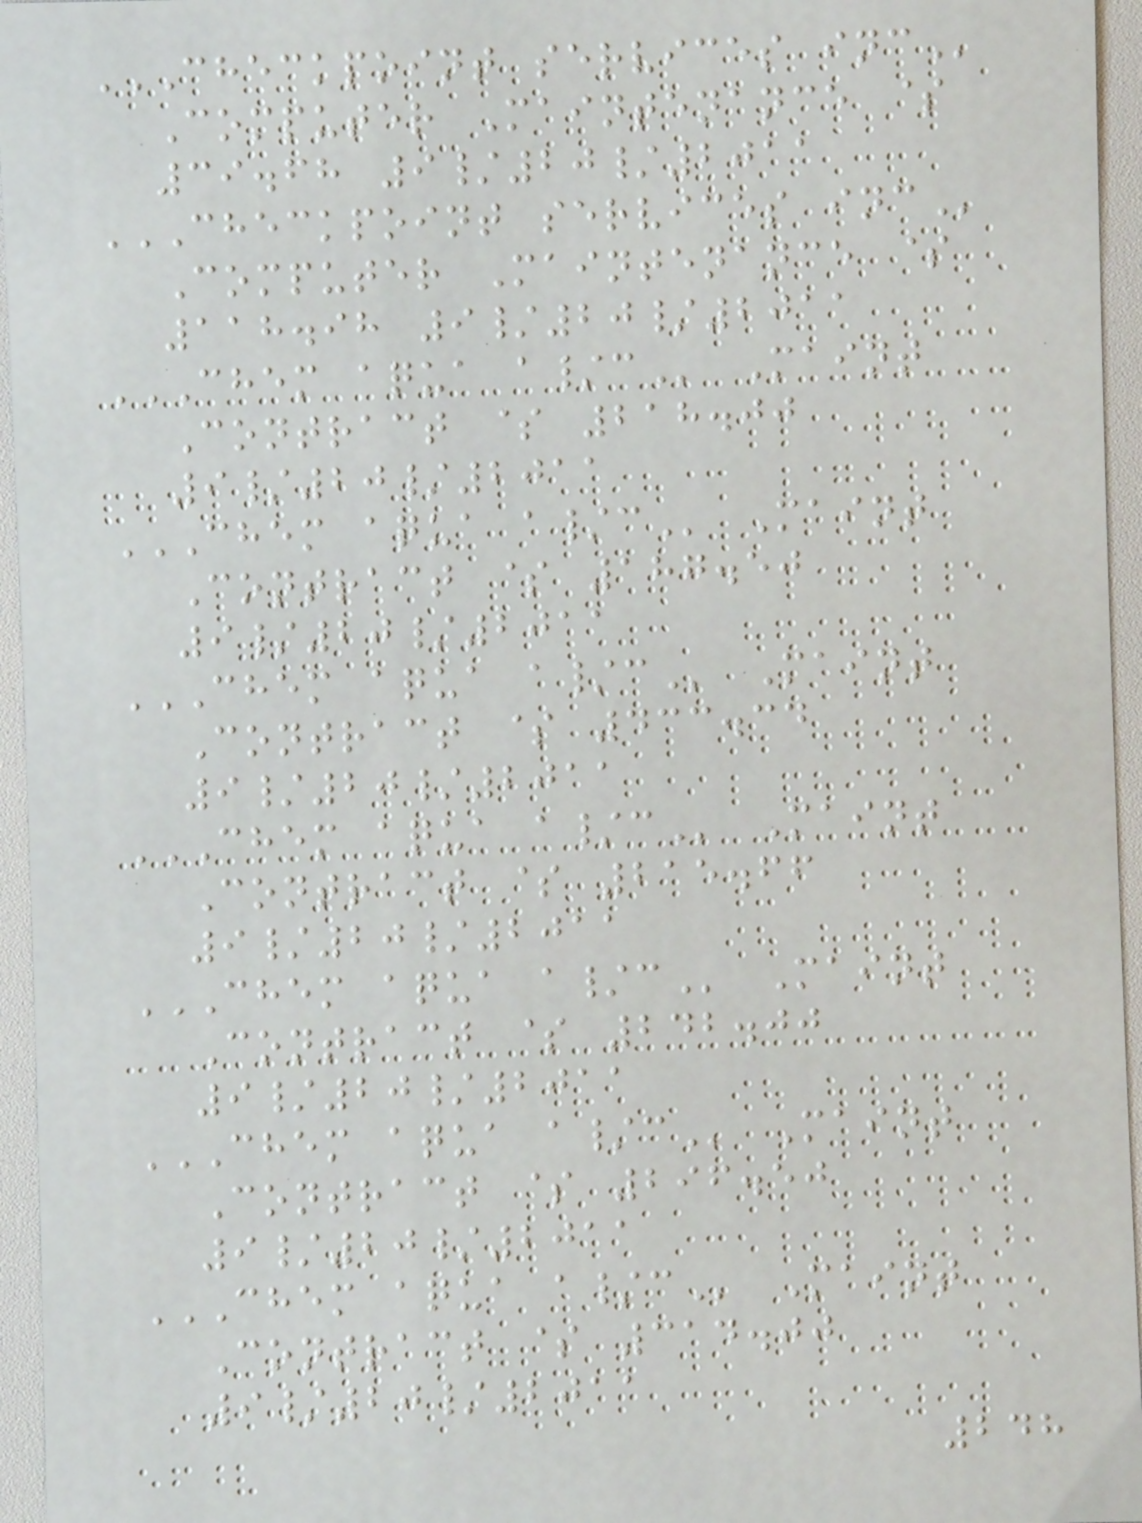CHECKPOINT SERVICES INC
Computer Maintenance $
39.68 9/20/2011
CHECKPOINT SERVICES INC
Computer Maintenance $
118.98 9/20/2011
CHEM AQUA A/C Maint
Contract $ 218.00
9/20/2011
CHEM AQUA A/C Maint
Contract $ 187.50
9/20/2011
CHEM AQUA A/C Maint
Contract $ 433.34
9/20/2011
CHEM AQUA A/C Maint
Contract $ 215.66
9/20/2011
CHEM AQUA A/C Maint
Contract $ 242.00
9/20/2011
CHEM AQUA A/C Maint
Contract $ 296.50
9/20/2011
CHEM AQUA A/C Maint
Contract $ 314.00
9/20/2011
248
